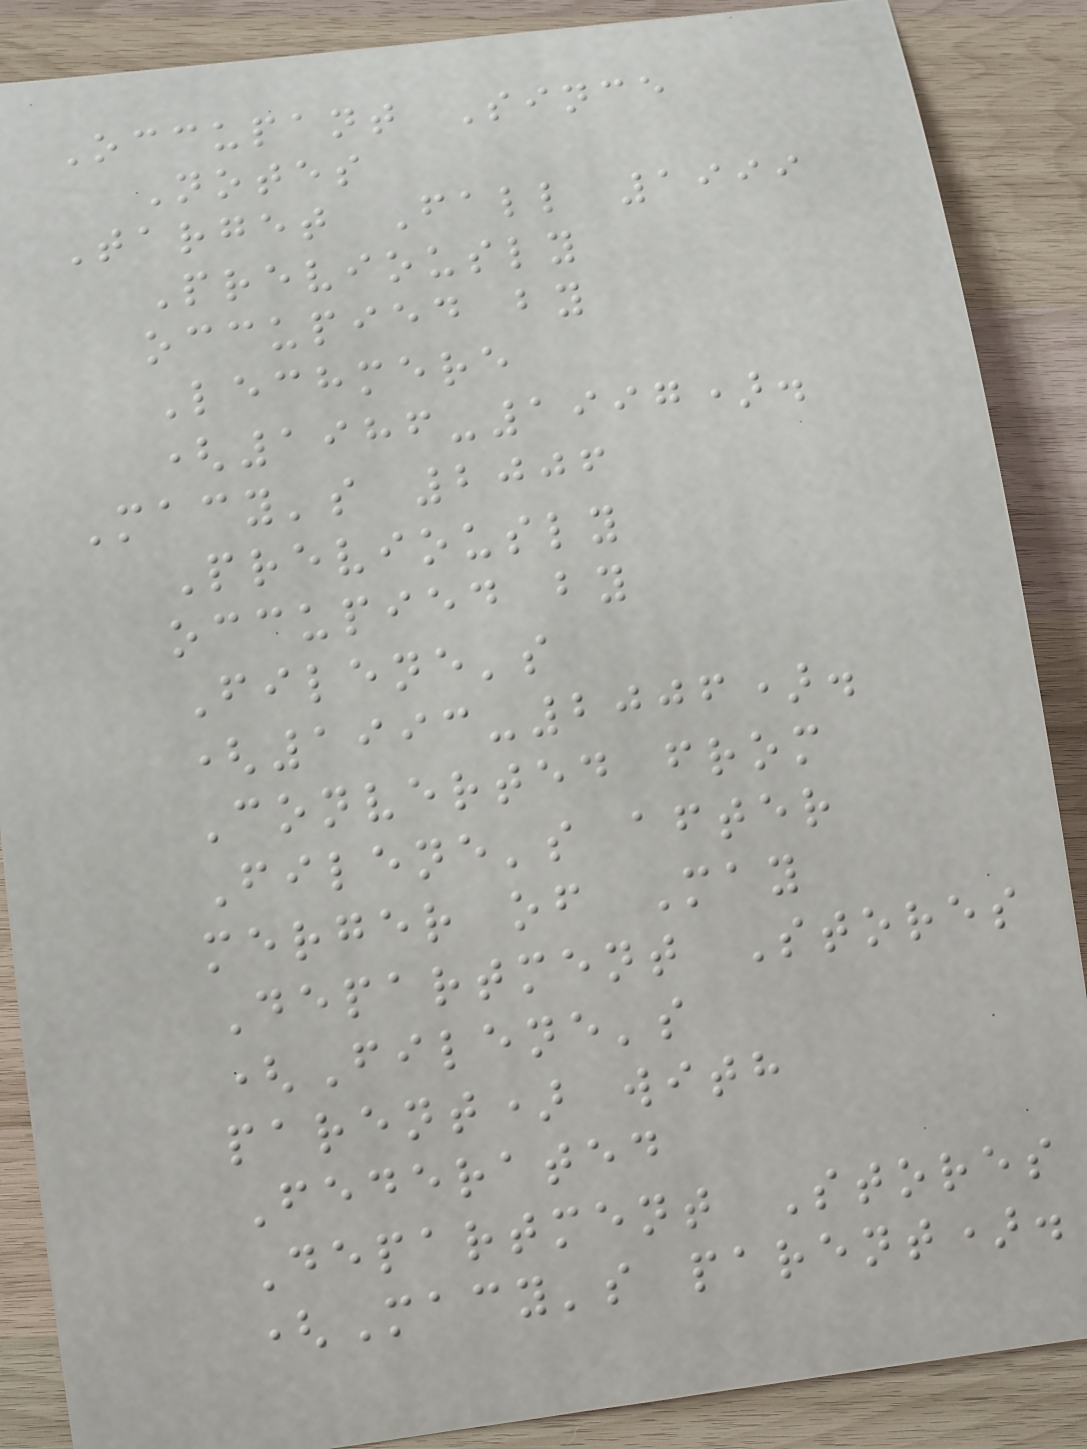Occupant Since
Notes
Target Fall 1999
Previously
occupied by
Lechmere
(1986-1997).
Macy's 2006
Previously
occupied by
Filene's
(1993-2006).
Converted from
Filene's after
merger of May
Department Stores
(Filene's
parent) with
Federated
Department Stores
(Macy's parent).
